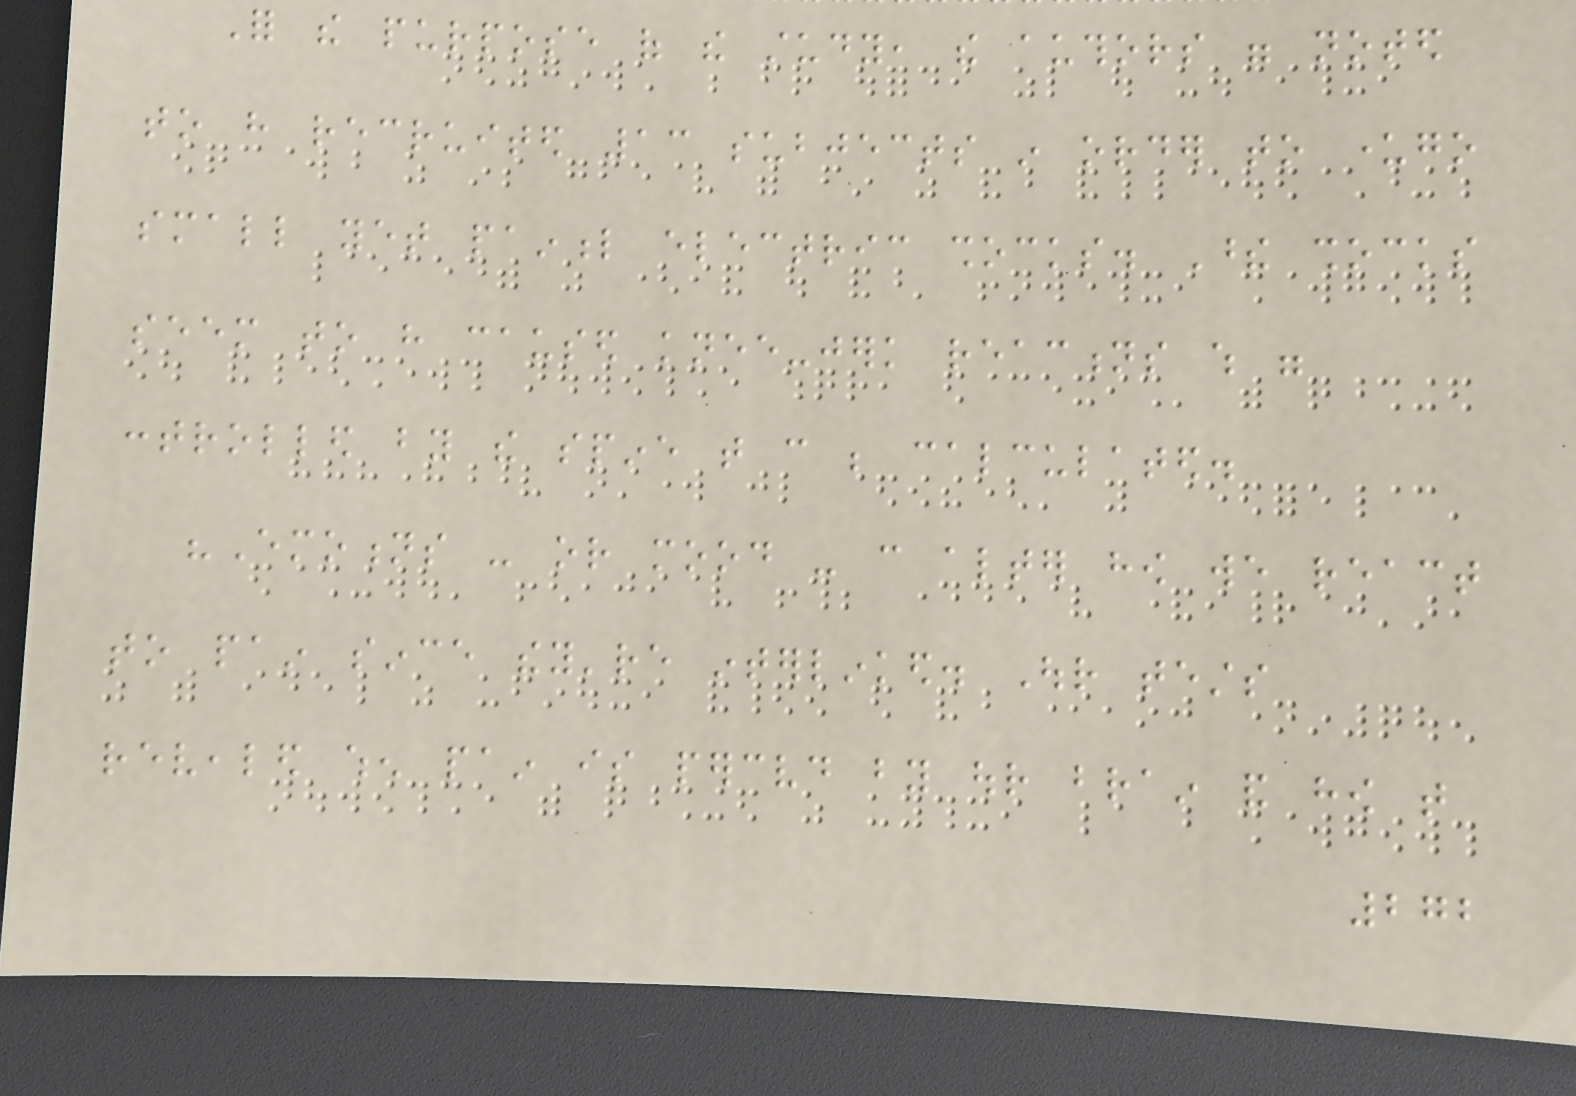For the purpose of the study, the authors were noted
to have recruited 13 subjects in order to undergo
small yet painful electric shocks. These shocks
seem to have caused knee-jerk reactions which were
controlled by the spine that can be calculated.
"Emotions - or mood - can alter how we react
to pain since they're interlinked. Our tests
revealed when pain is perceived by our brain and how that
272
